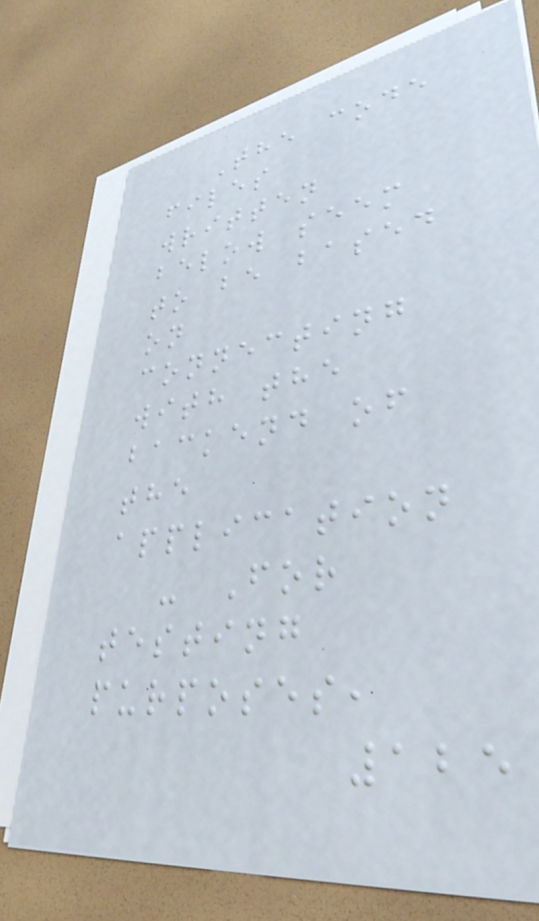The code
files
written
below seem
to be based
on
connecting
with the
backend of
the
application
- For
testing
purposes,
125
